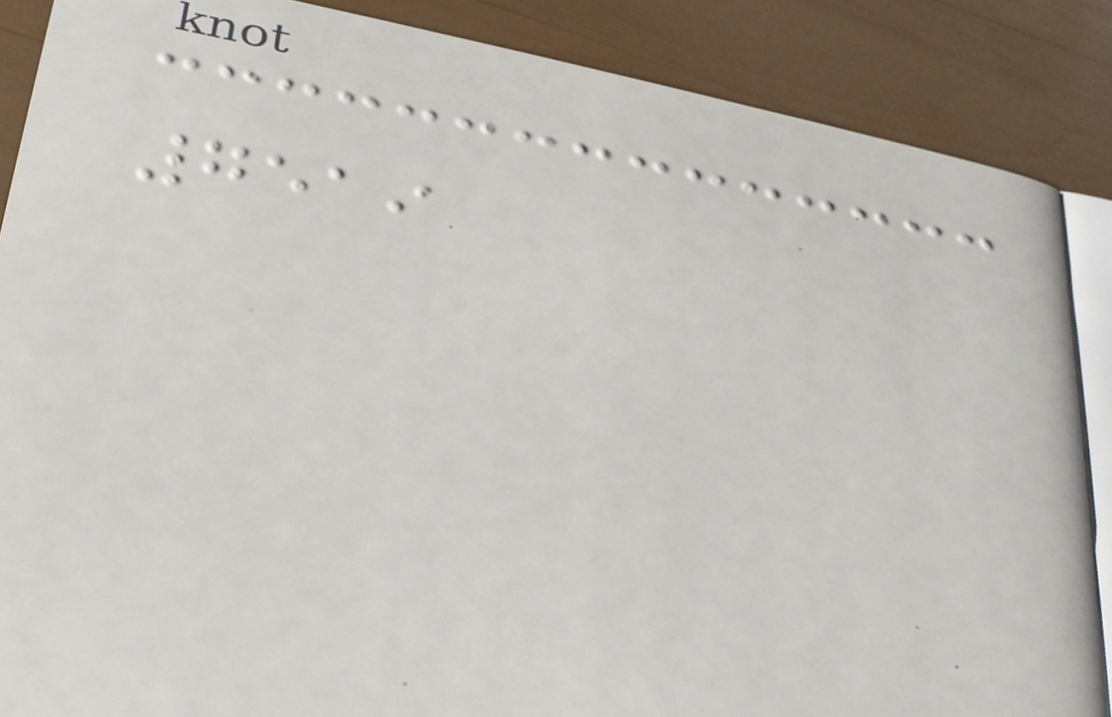7519
